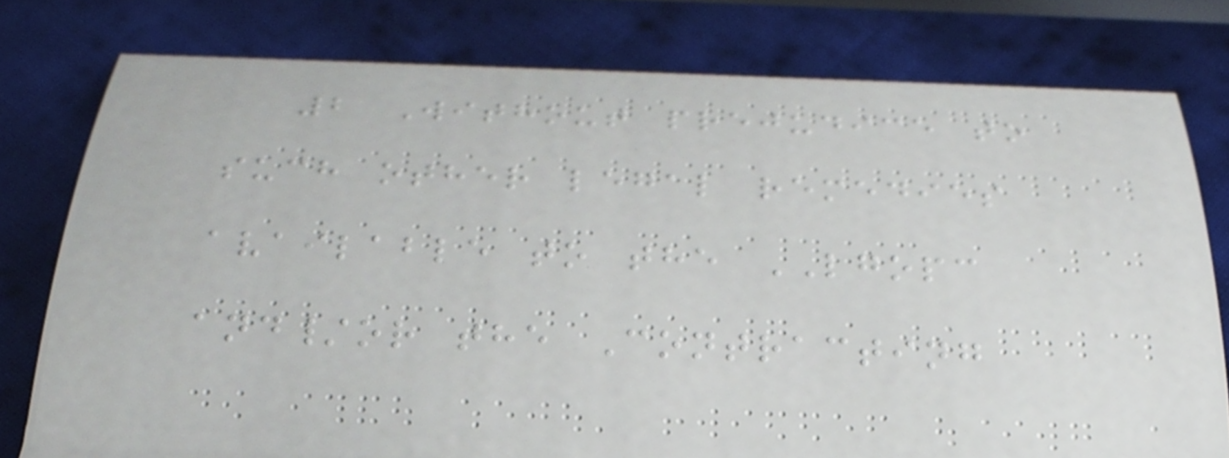2 Without prejudice to
such other legal remedies
available to the LGOPC
and/or the Contracting
